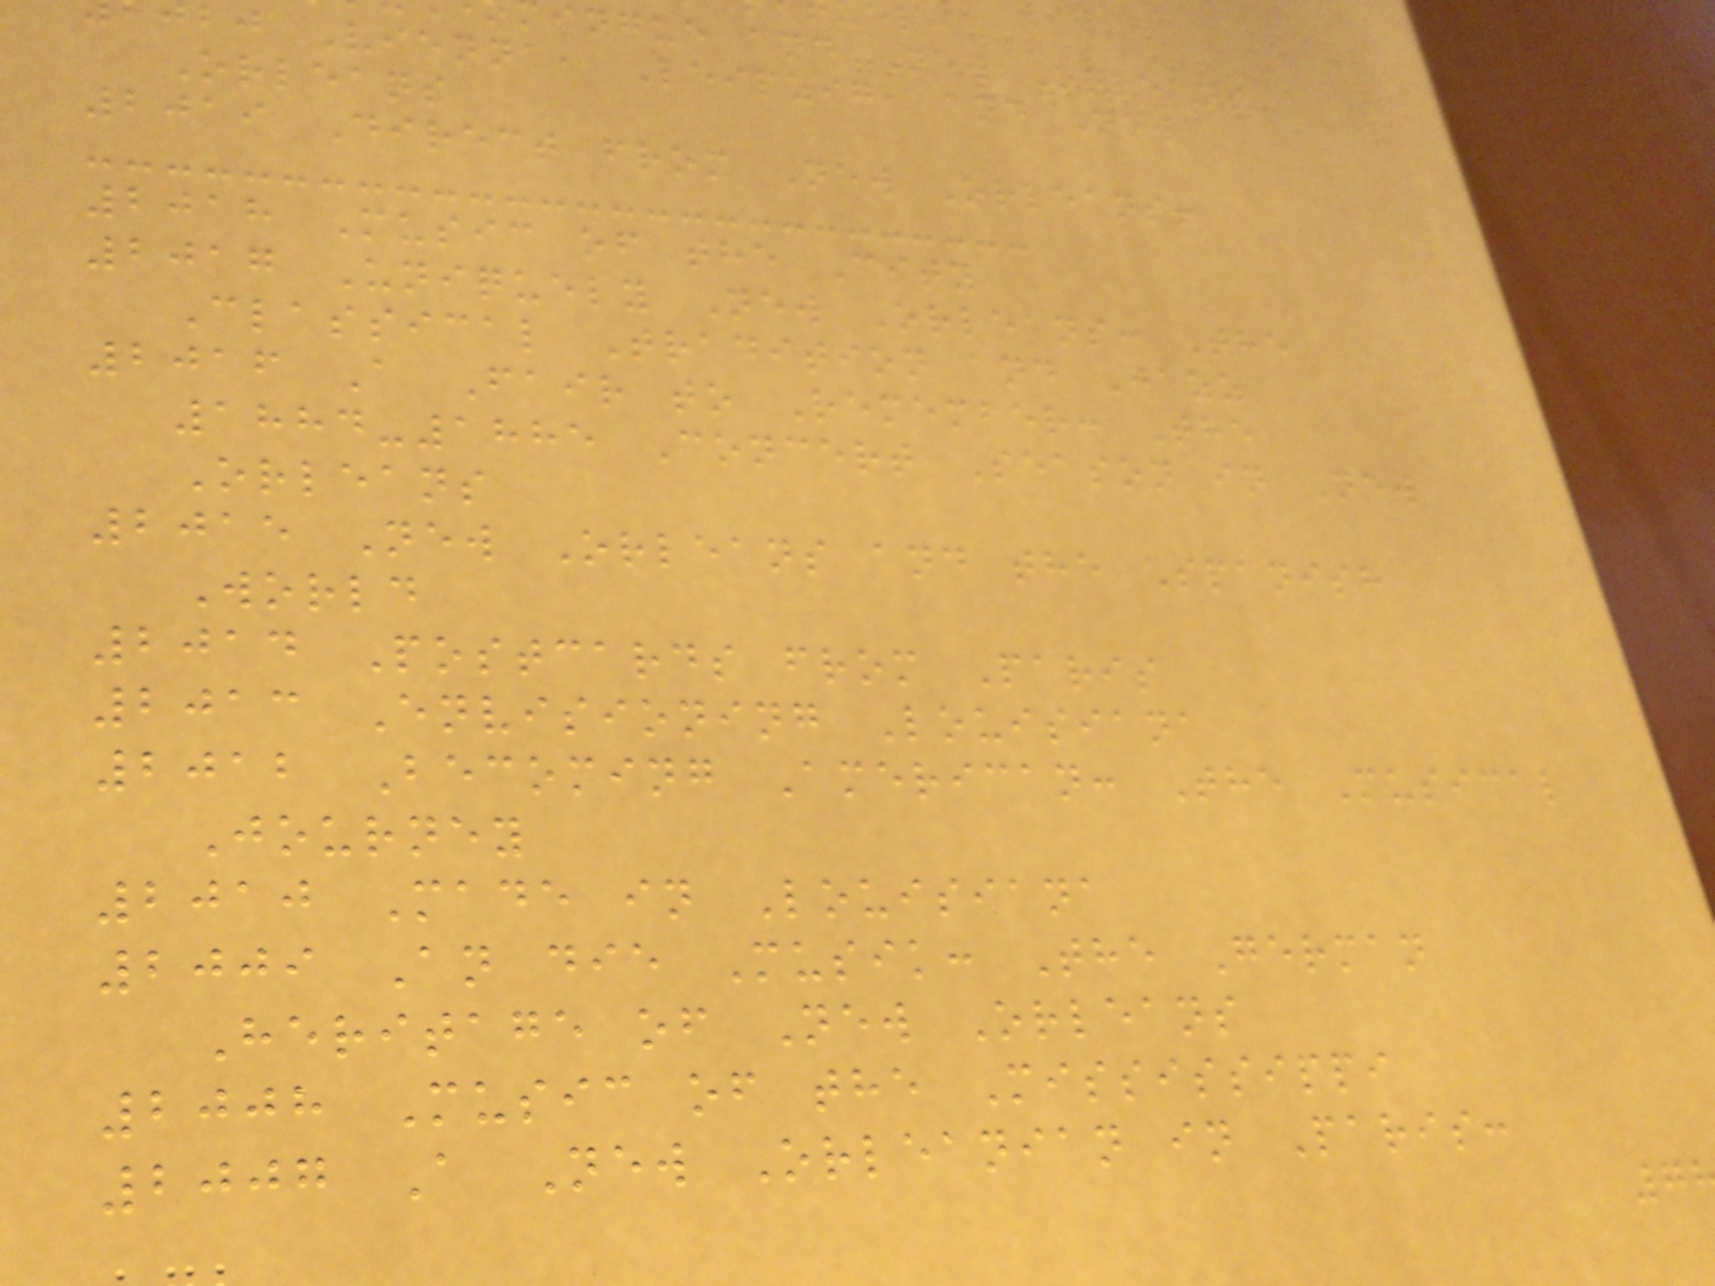ingue and New Orleans
bj Vienna, Leipzig, and New
Orleans
2019 Direct from New Orleans!
2018 Music of the City
2017 Uniquely New Orleans: The
Classical Tradition and Jazz
2016 A Fair to Remember: The
1884-1885 Concert Season in New
Orleans
2015 New Orleans and the Spanish
World
2014 Postcards from Paris
2013 Envisioning Louisiana
2012 Becoming American: The Musical
Journey
2010 Made in Louisiana
2009 An die Musik: The German
Heritage of New Orleans
2008 Music of the Mississippi
2007 A New Orleanian in Paris:
